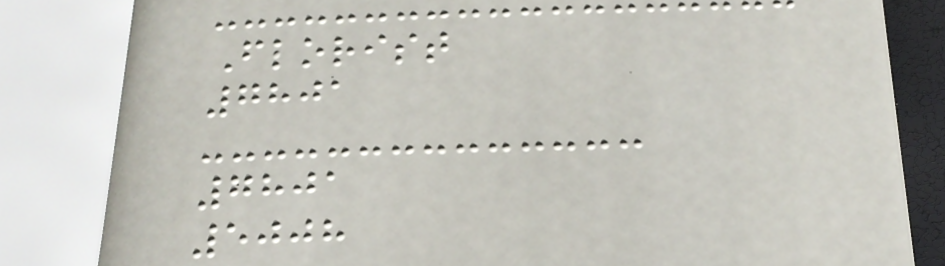Florist
7801
7801
5008
